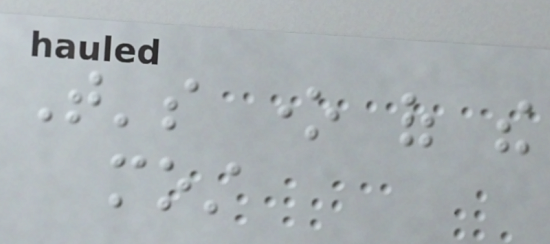That's one of the
most
